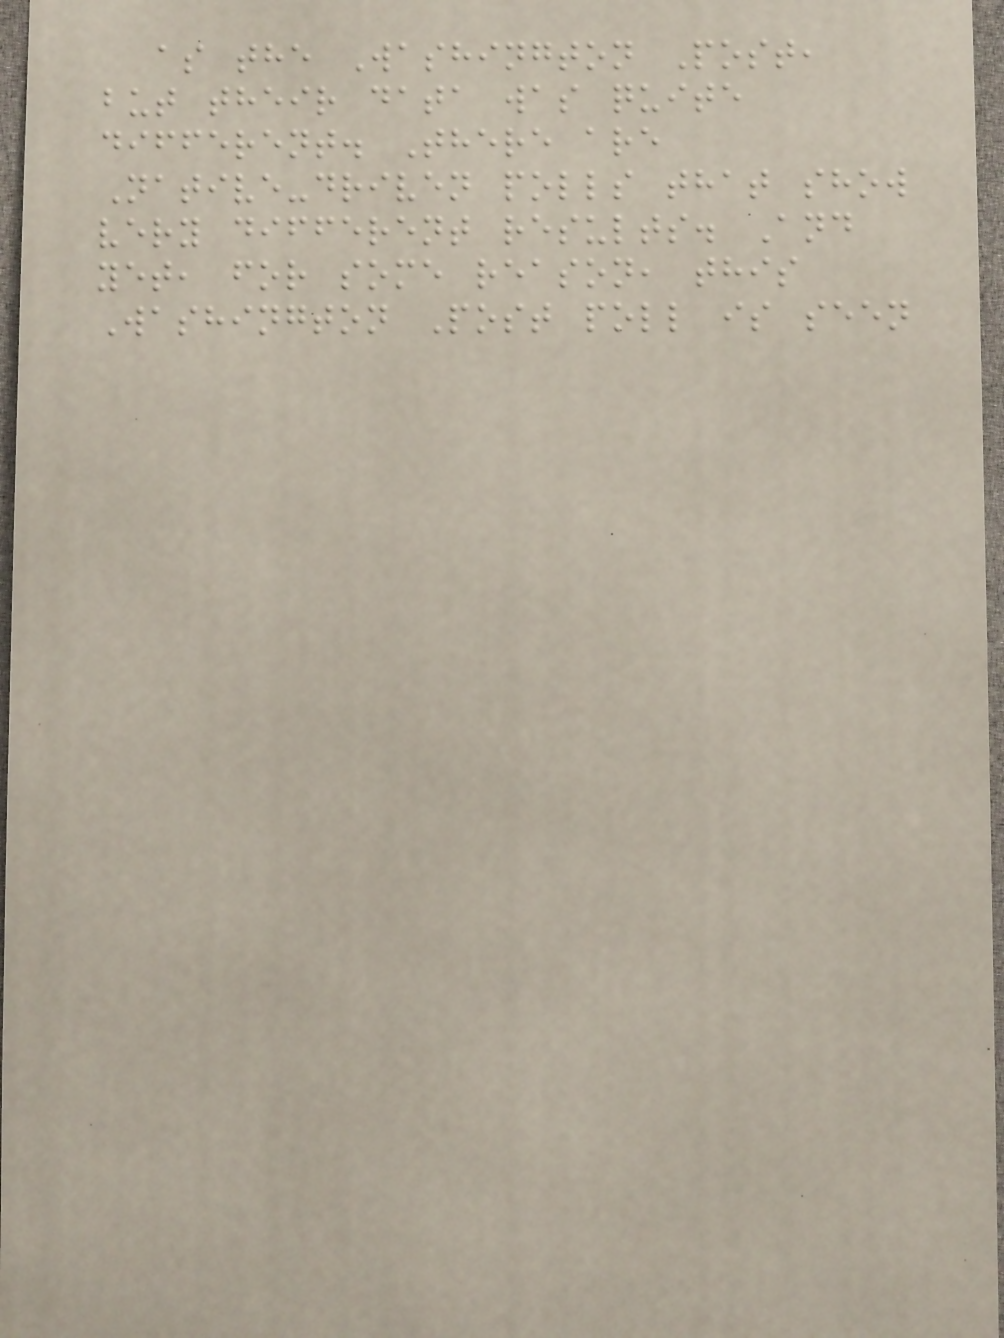as the Washington Post,
but their data was quite
different. There are
Native-driven polls that show
very different results. And
yet, for some reason, this
Washington Post poll is seen
